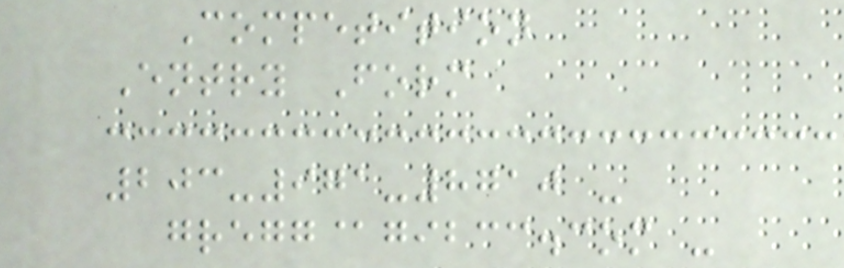Competition
Entry Form
203-971-8710 -
gregg@gibcc.com -
